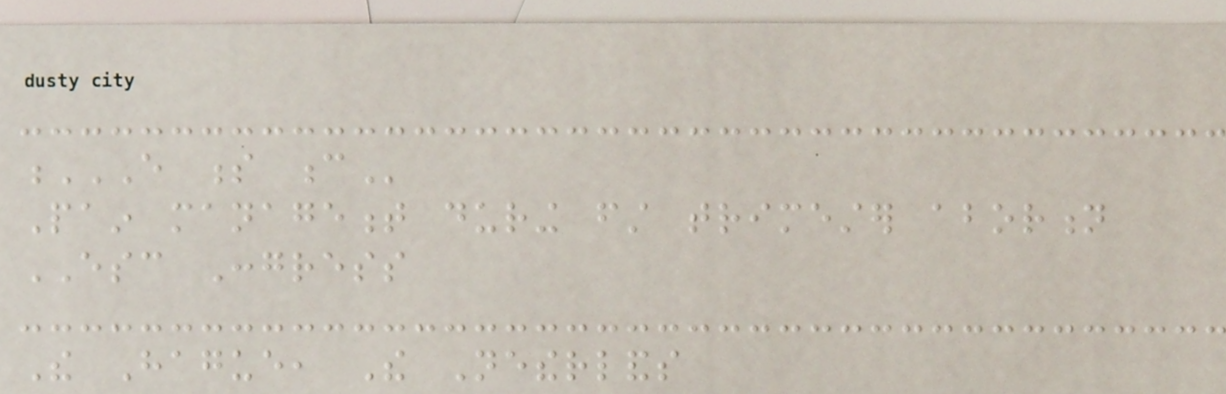E S C
Pain management during first trimester abortion
ESC Congress
The Hague, The Netherlands
